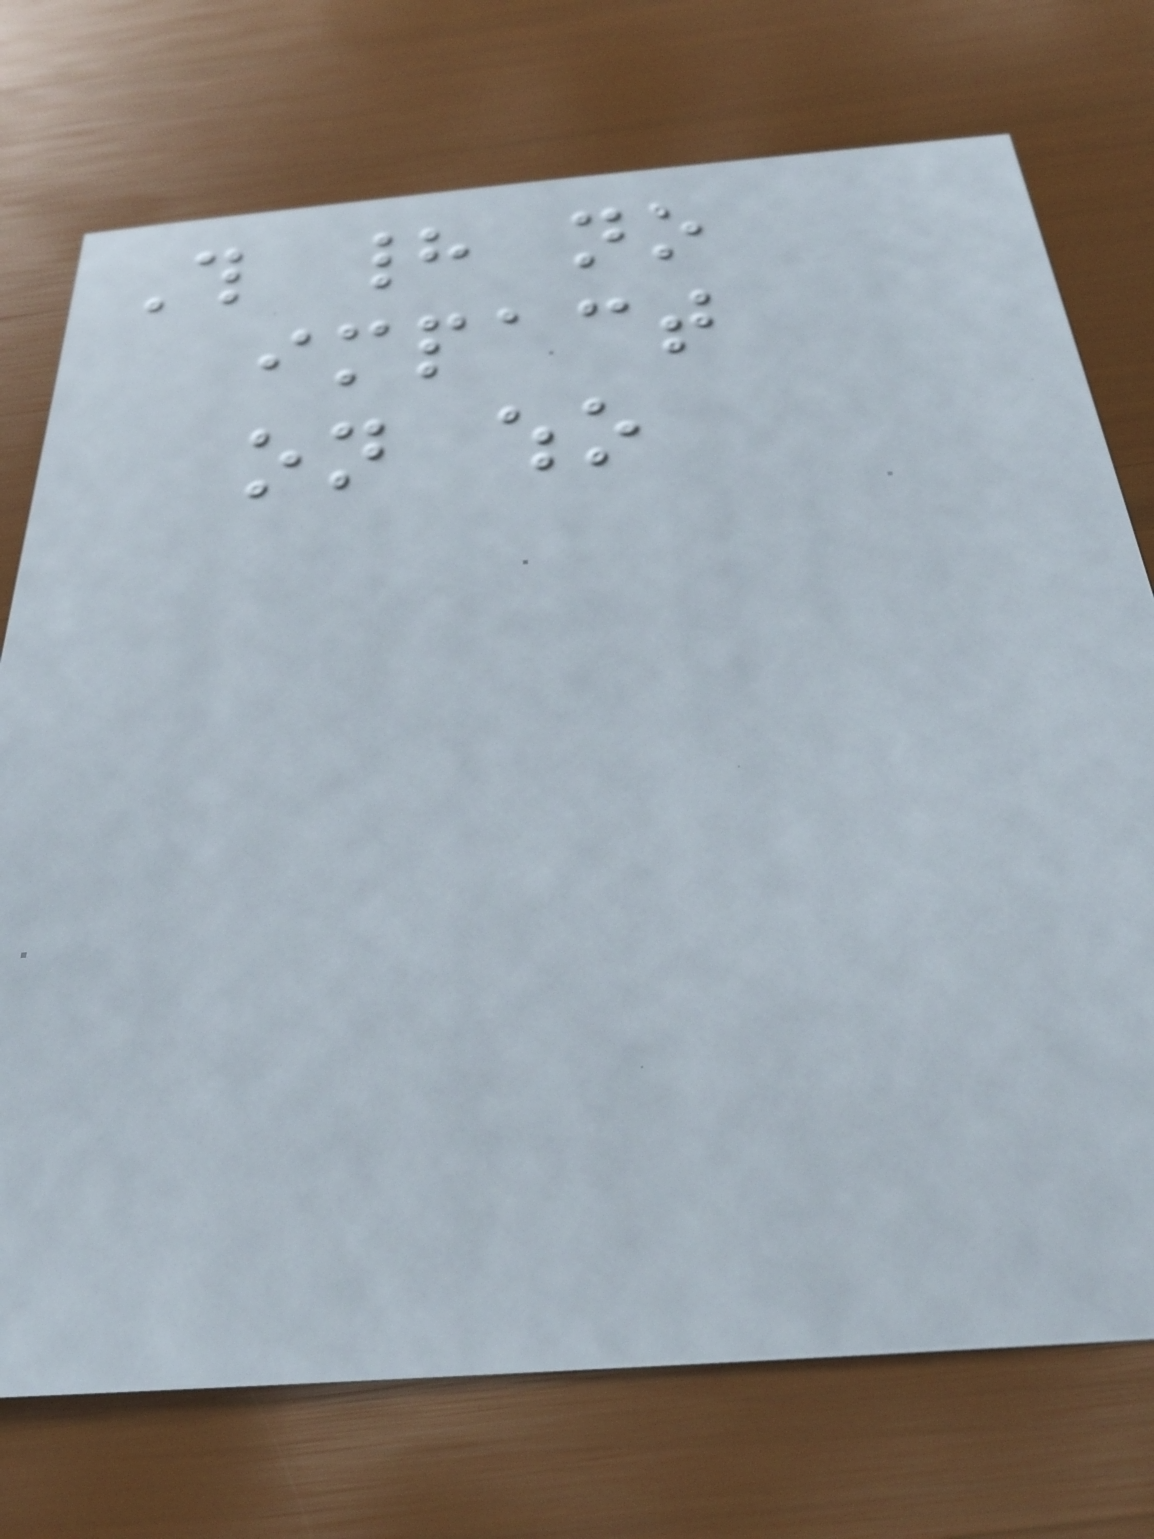This had no
impact
on who
